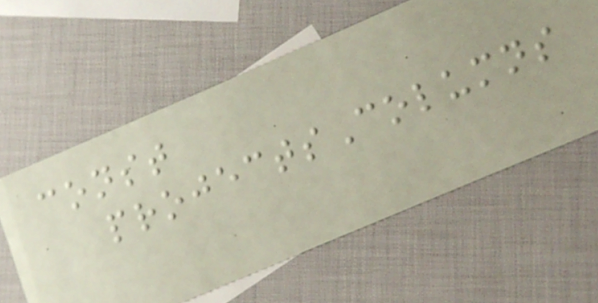const
projectsColumns
